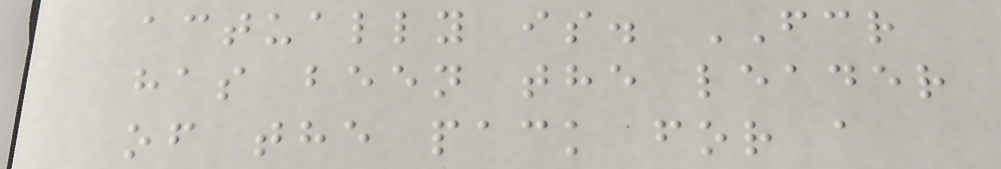actually is. FCR
has been the leader
of the pack for a
